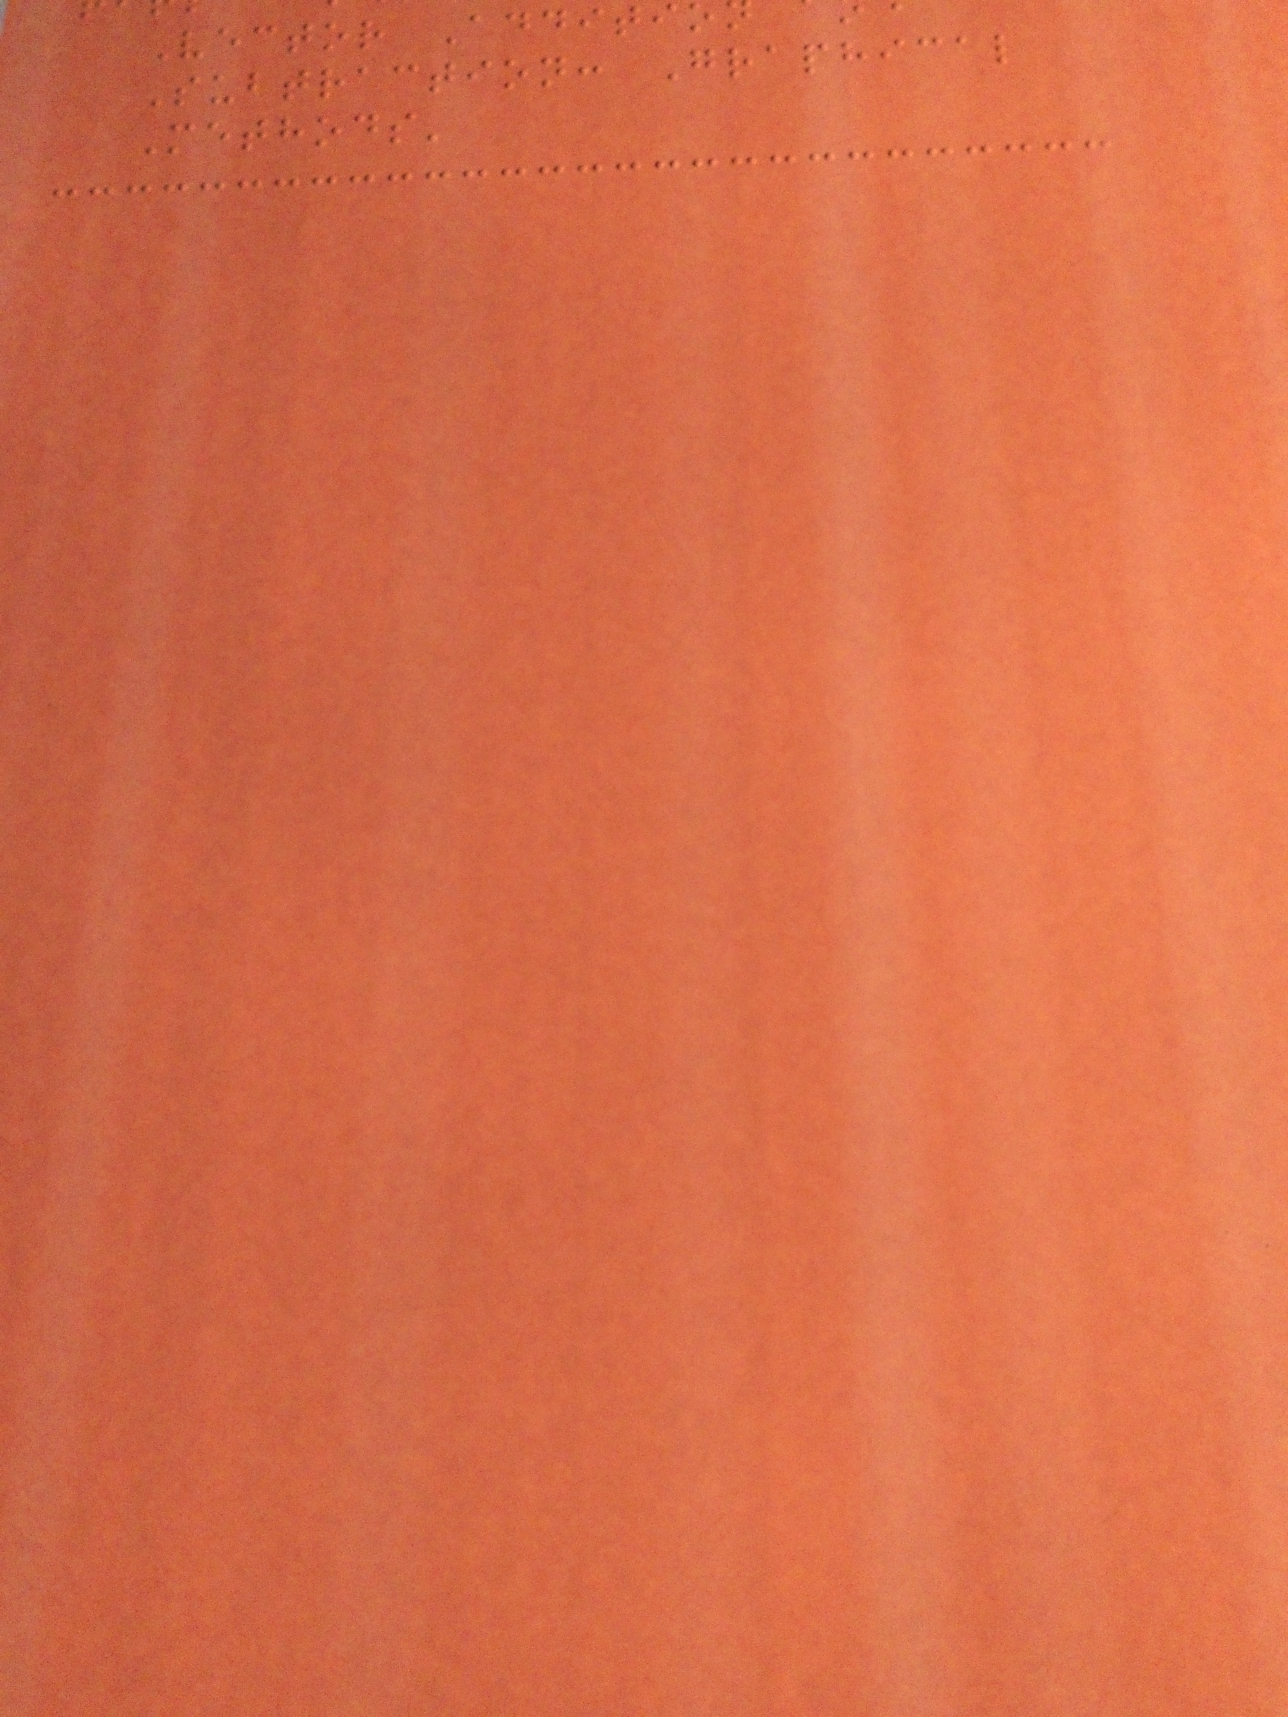Vector Additi
Subtraction: Graphical
Methods'
